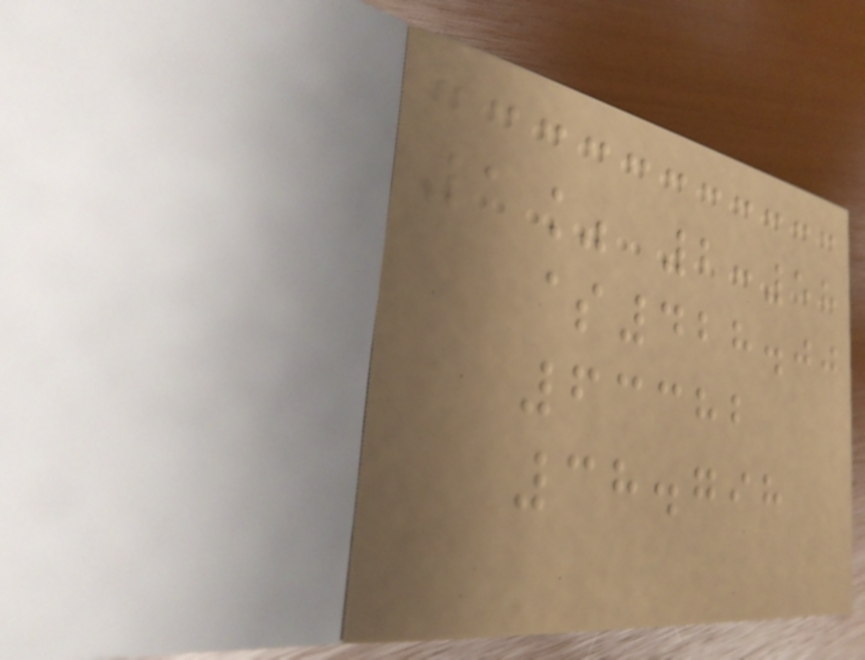1% 2:58
$428.00
63382
38.798
